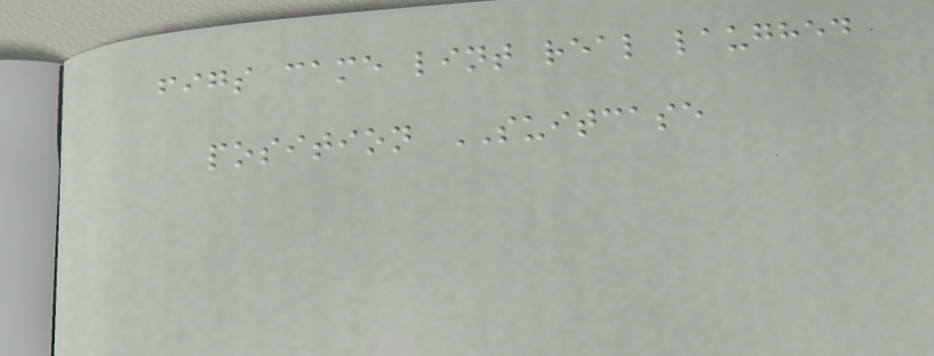figs came lint real laughed
position SUITCASE
